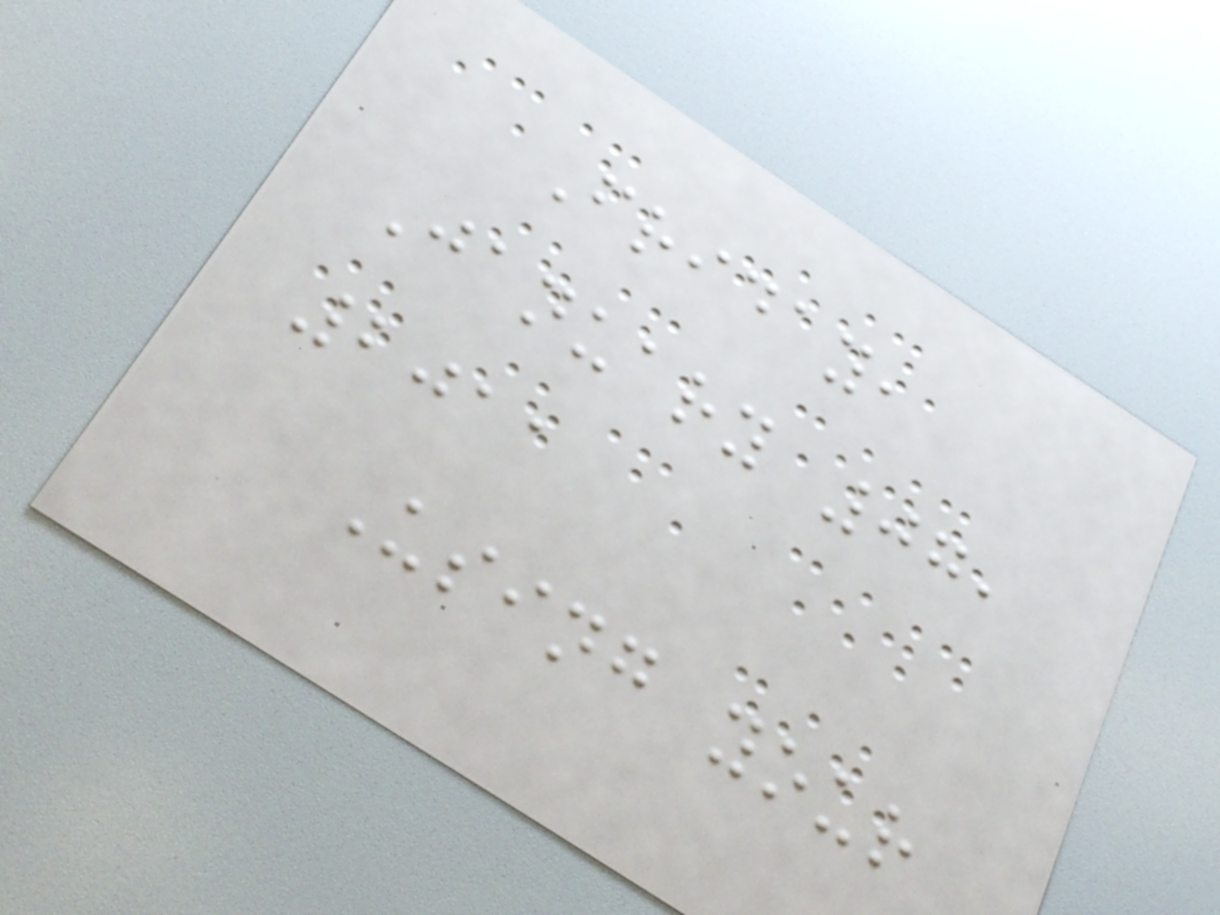Friday,
January 07,
2011
Using your
